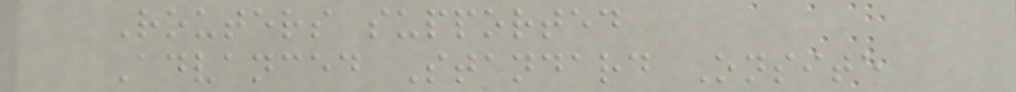Routers supported
Advanced Standard Onsite
